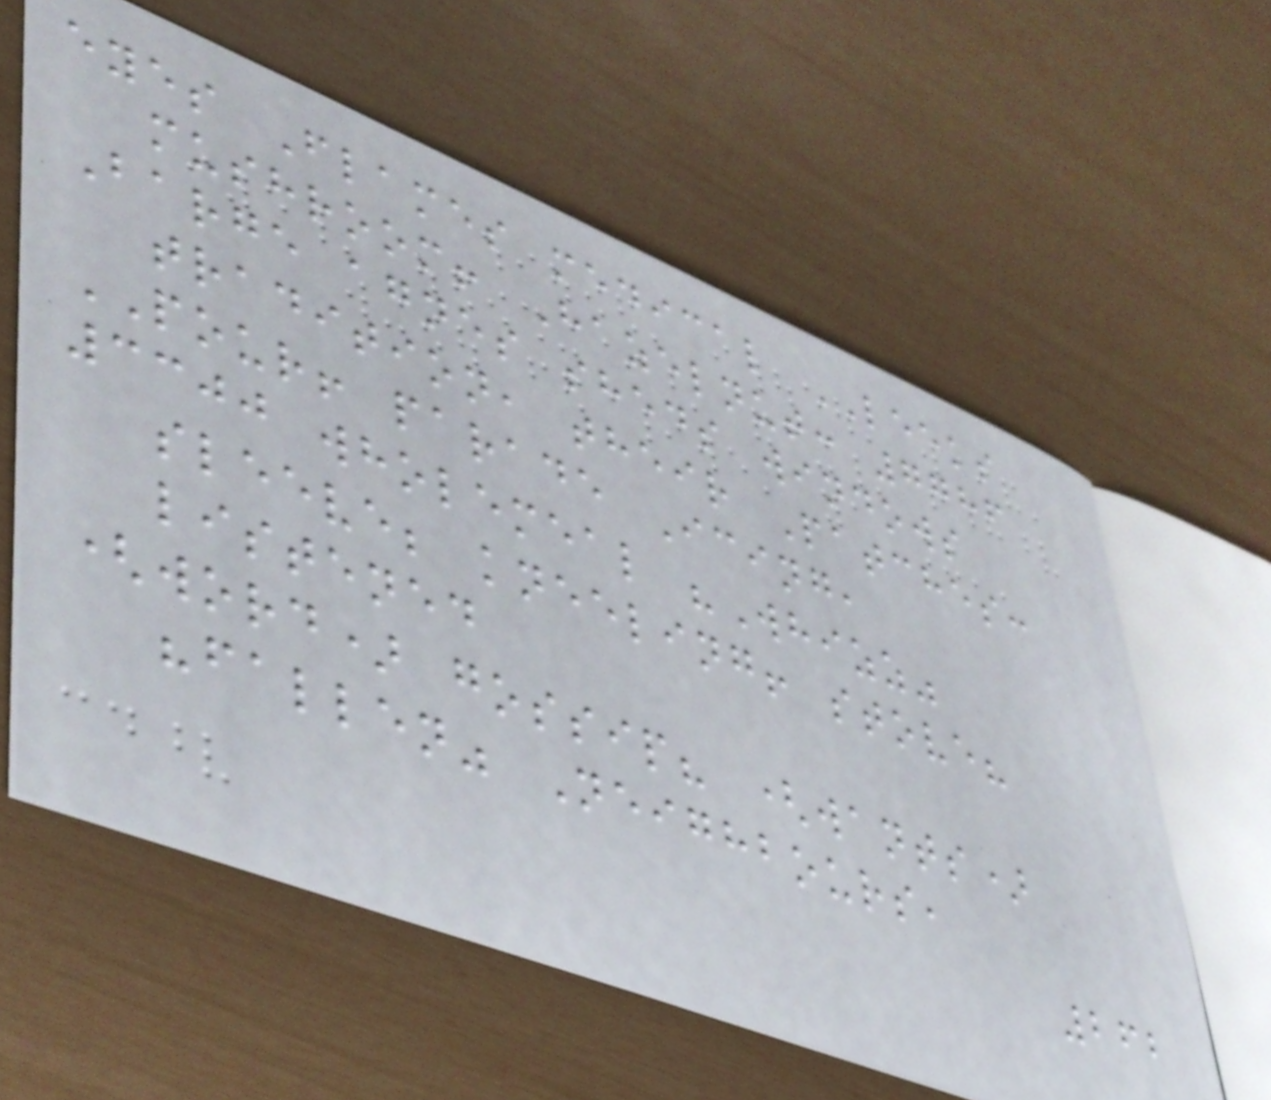eyes Flames medical LEEKS
mushroom! Hazelnut: 7786
Barge agnes sheds windows
tradition, their Patches:
POUR! parade Icing,
3300 wholemeal "Whizz"
sleeve; kneeling! stove?
listened
(word) gossip? (wants)
"fallen" Neighbours,
262
